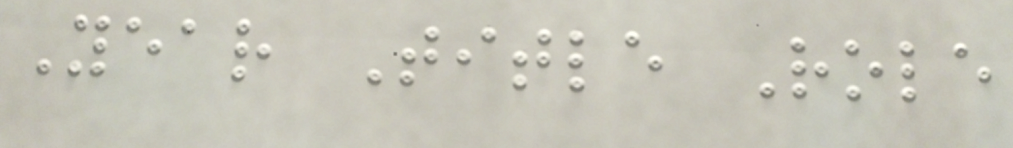Year Title Role
